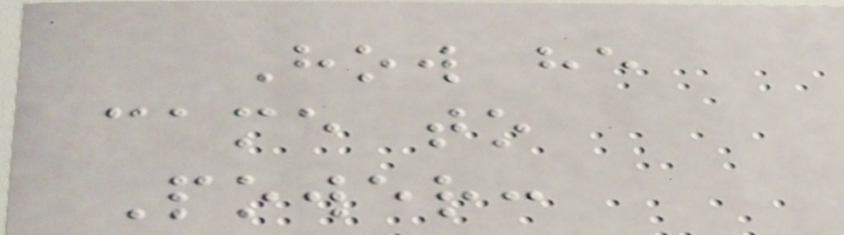How he
came to
Power:
